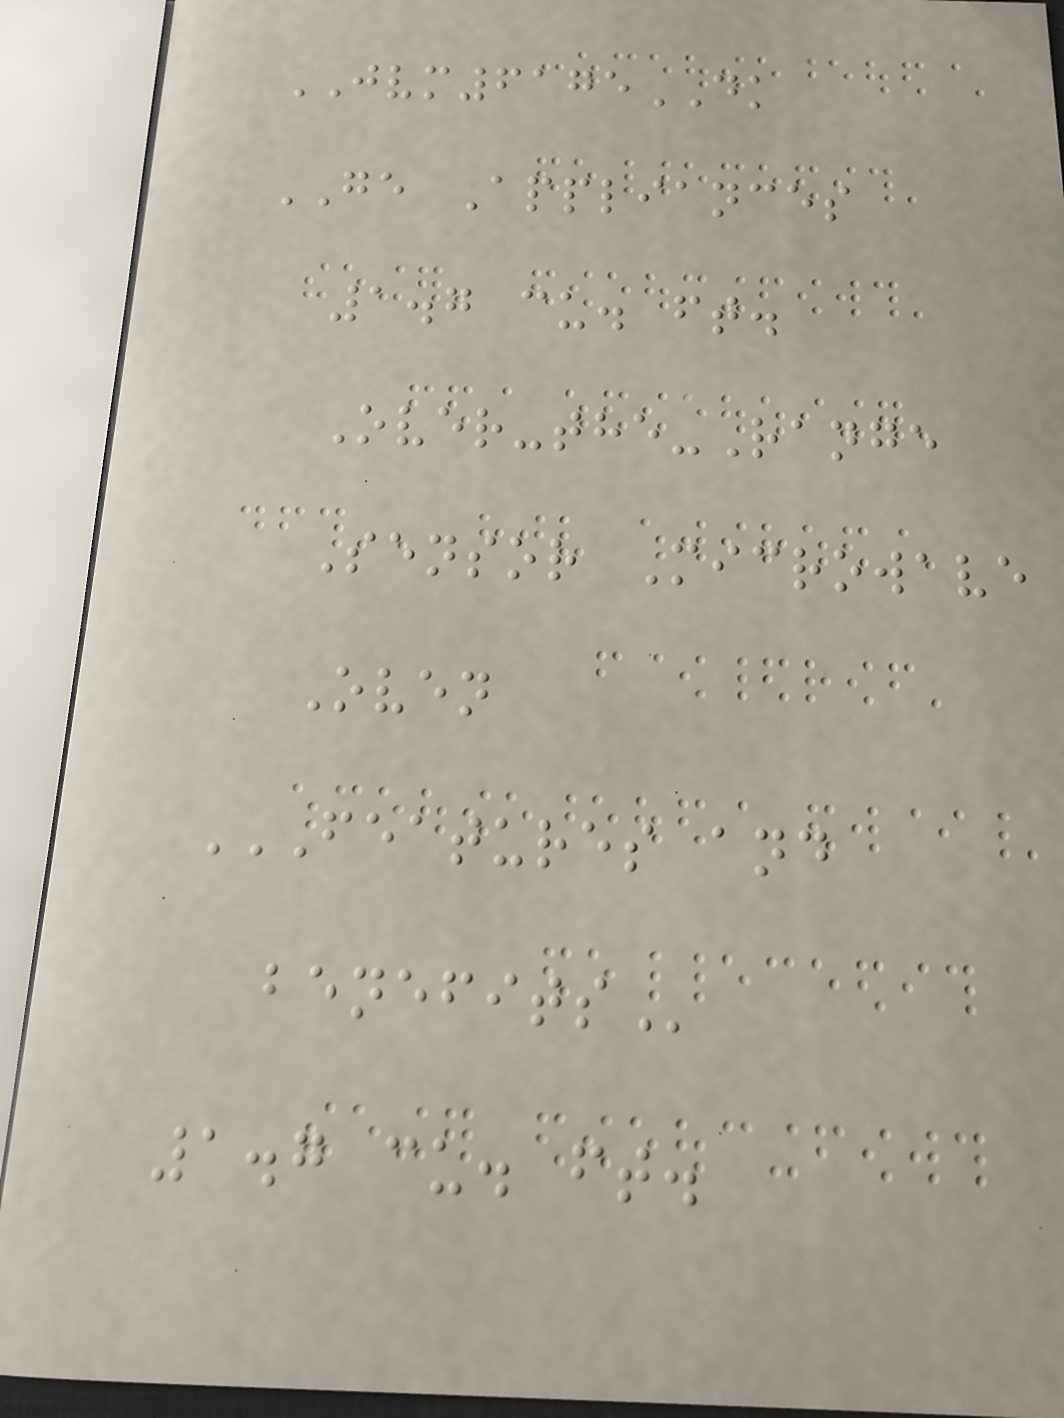JVM6175DK
GE Appliances
1.7 cu. ft.
Over-the-Range
Sensor Microwave
Oven
FEATURES AND
BENEFITS
1.7 cu. ft.
